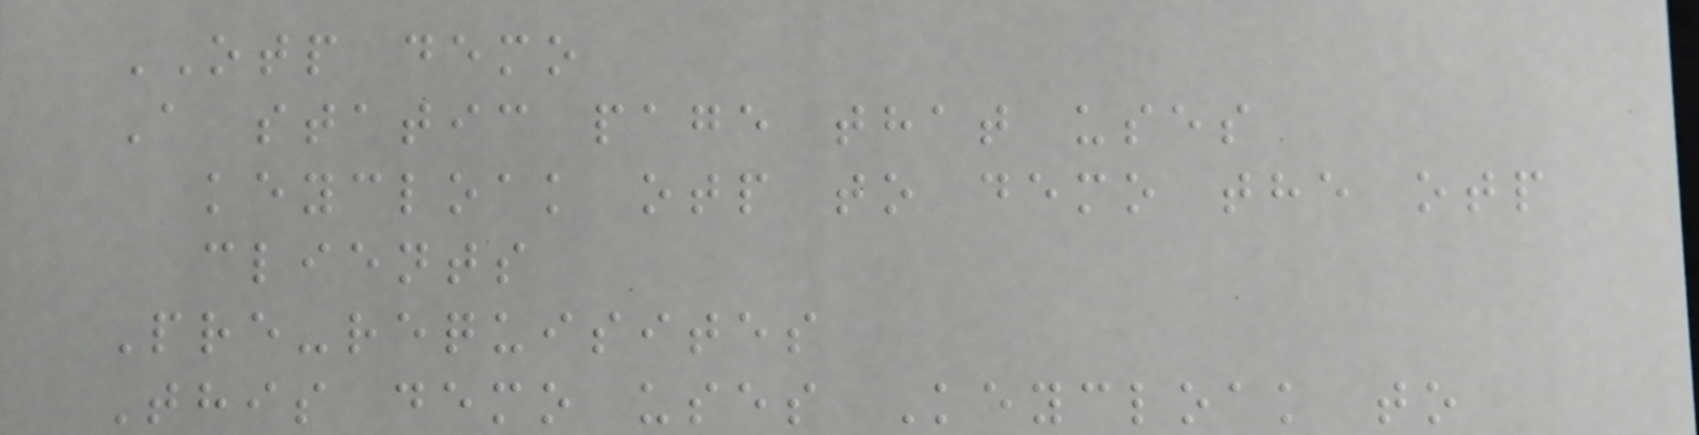OTP demo
A static page that uses
keycloak otp to demo the otp
clients
Pre-requisites
This demo uses Keycloak to
